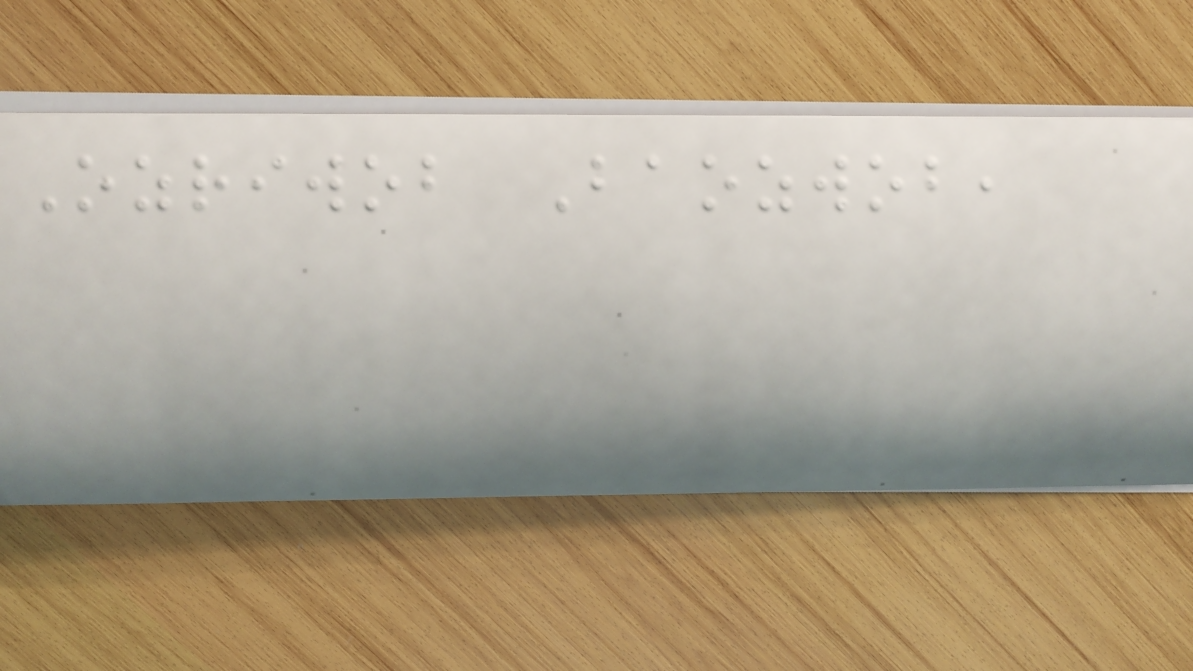Ozriwob Baozwob,
